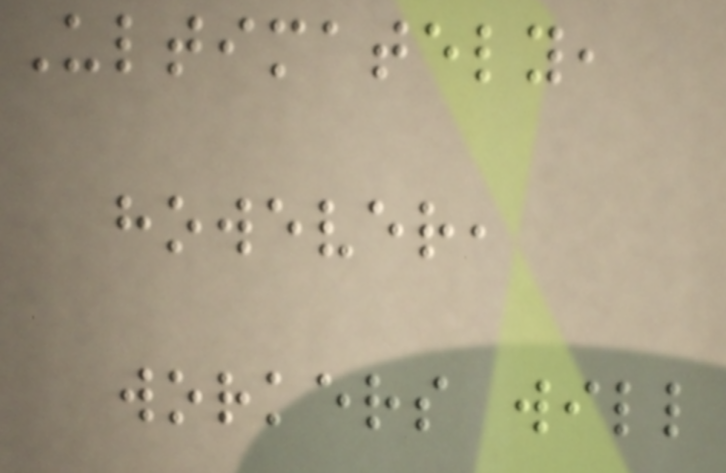Ultimately,
however,
workers will
